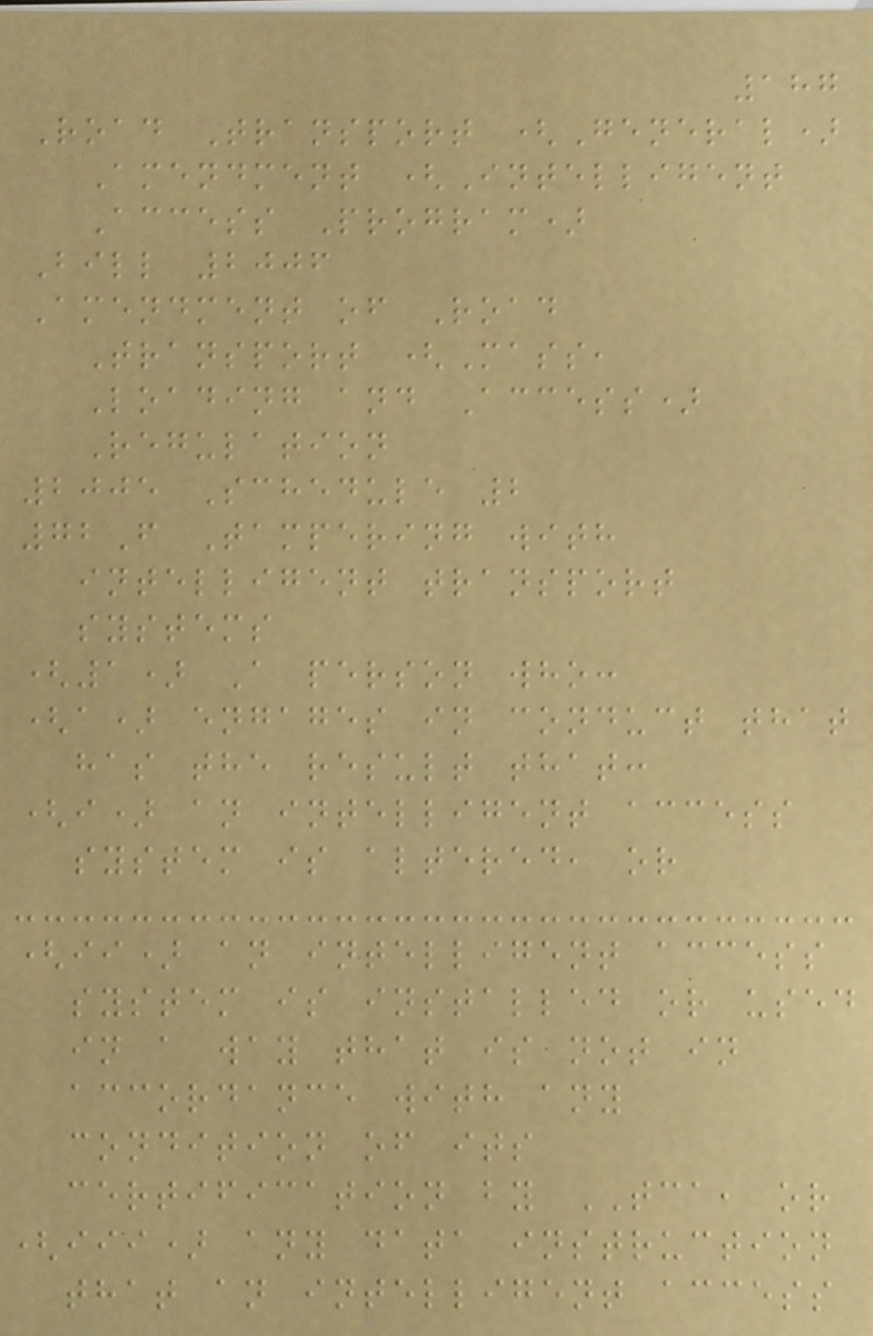187
Road Transport (General)
Amendment (Intelligent
Access Program)
Bill 2006
Amendment of Road
Transport (Mass,
Loading and Access)
Regulation
2005 Schedule 2
72F Tampering with
intelligent transport
systems
(1) A person who:
(a) engages in conduct that
has the result that:
(i) an intelligent access
system is altered, or
(ii) an intelligent access
system is installed or used
in a way that is not in
accordance with any
condition of its
certification by TCA, or
(iii) any data instruction
that an intelligent access
